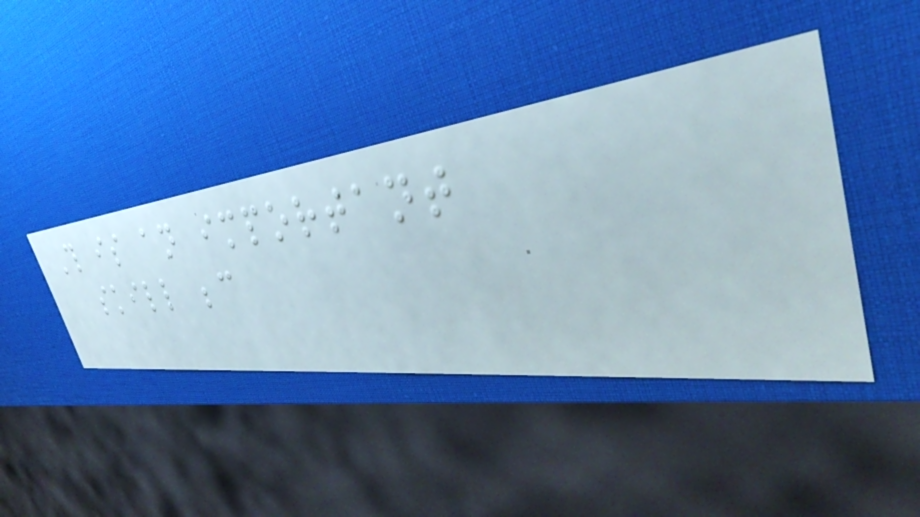This is an important
skill because
